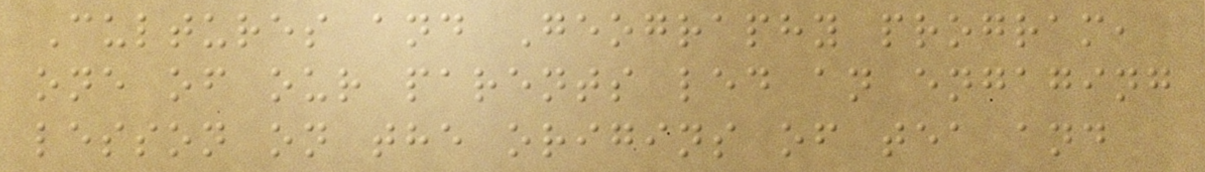Cultures and Geography program,
one of our parents led an engaging
lesson on the origins of tea and
